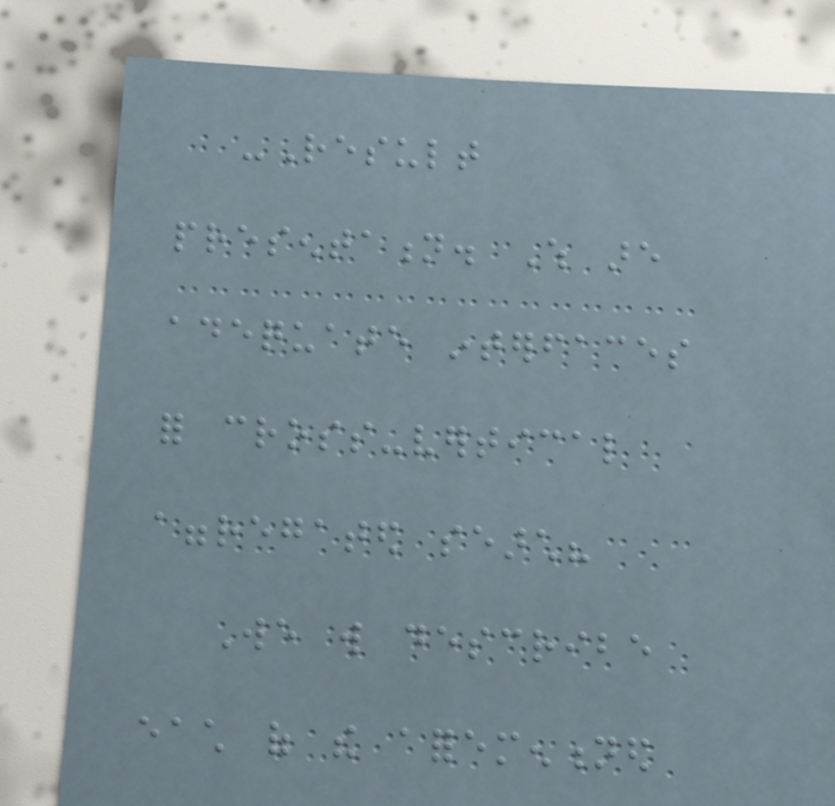-Result
presentation. Which are
adequate interfaces
for cross-vertical
aggregated search?
We will describe
each of the aforementioned
